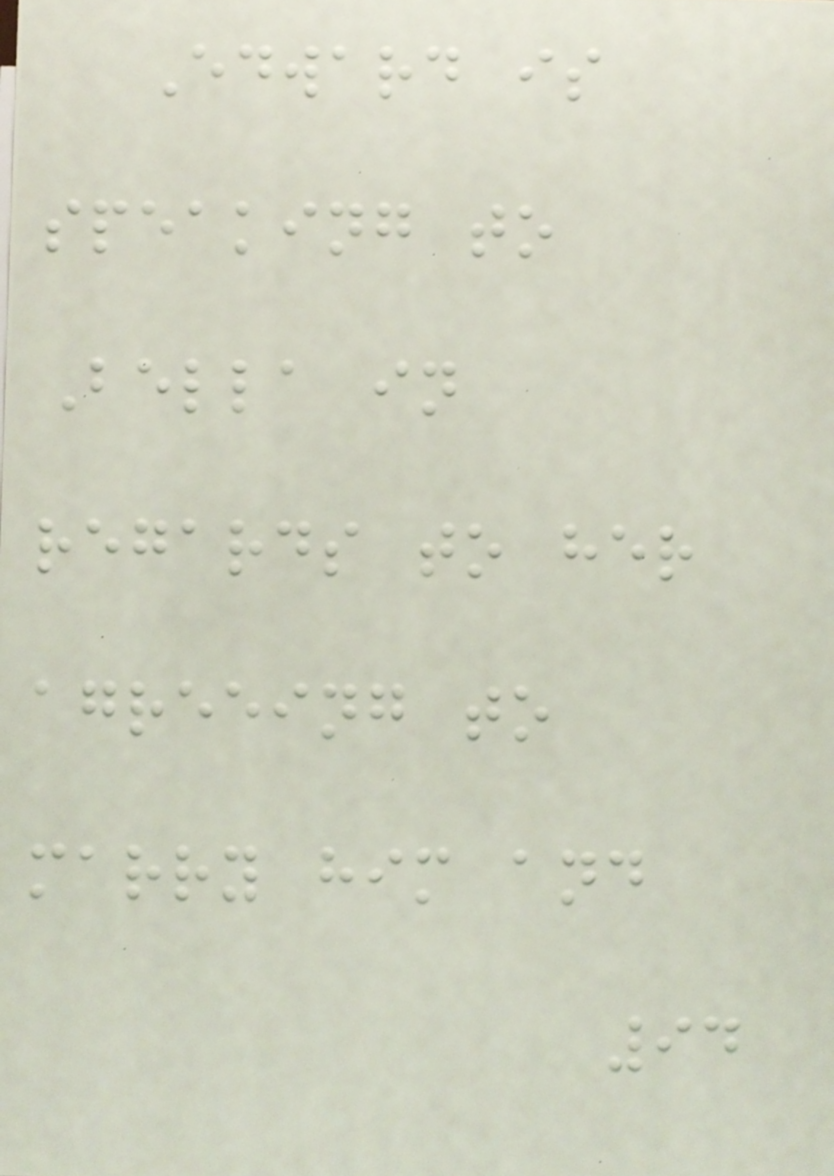Edward is
speaking to
Bella in
regards to her
agreeing to
marry him and
94
